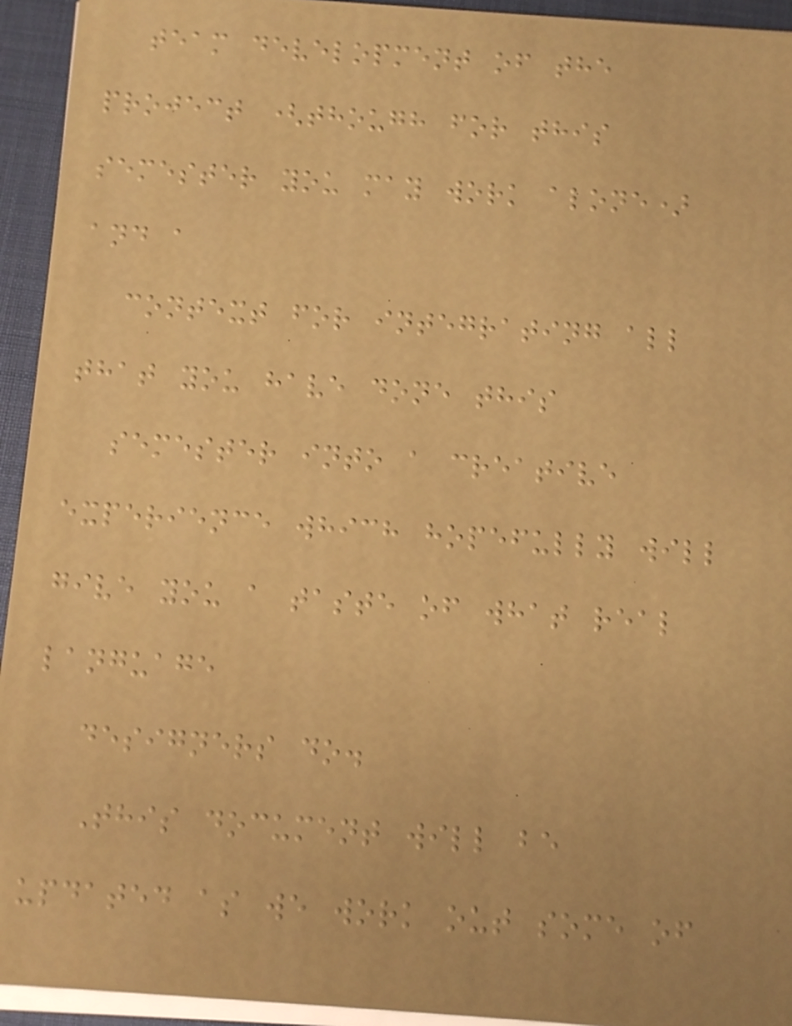team development of the
project (though for this
semester you may work alone)
and a
context for integrating all
that you have done this
semester into a creative
experience which hopefully will
give you a taste of what real
language
designers do.
This document will be
updated as we work out some of
